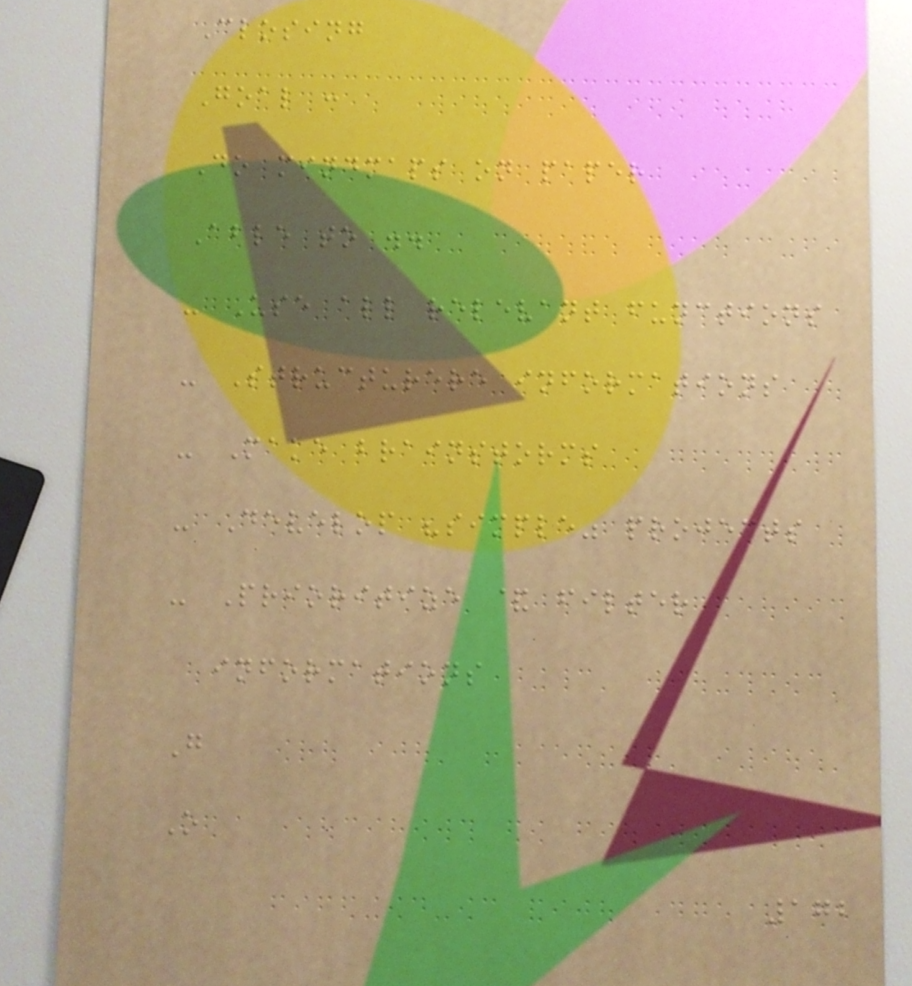Closing
Goal :
Do mindmaps on paper
Able to ..
- Use all relevant functions
- Structurere informations
- Make brainstorms
- Develop "simple" projects
- Prioritize & filter
informations
G
O
172
